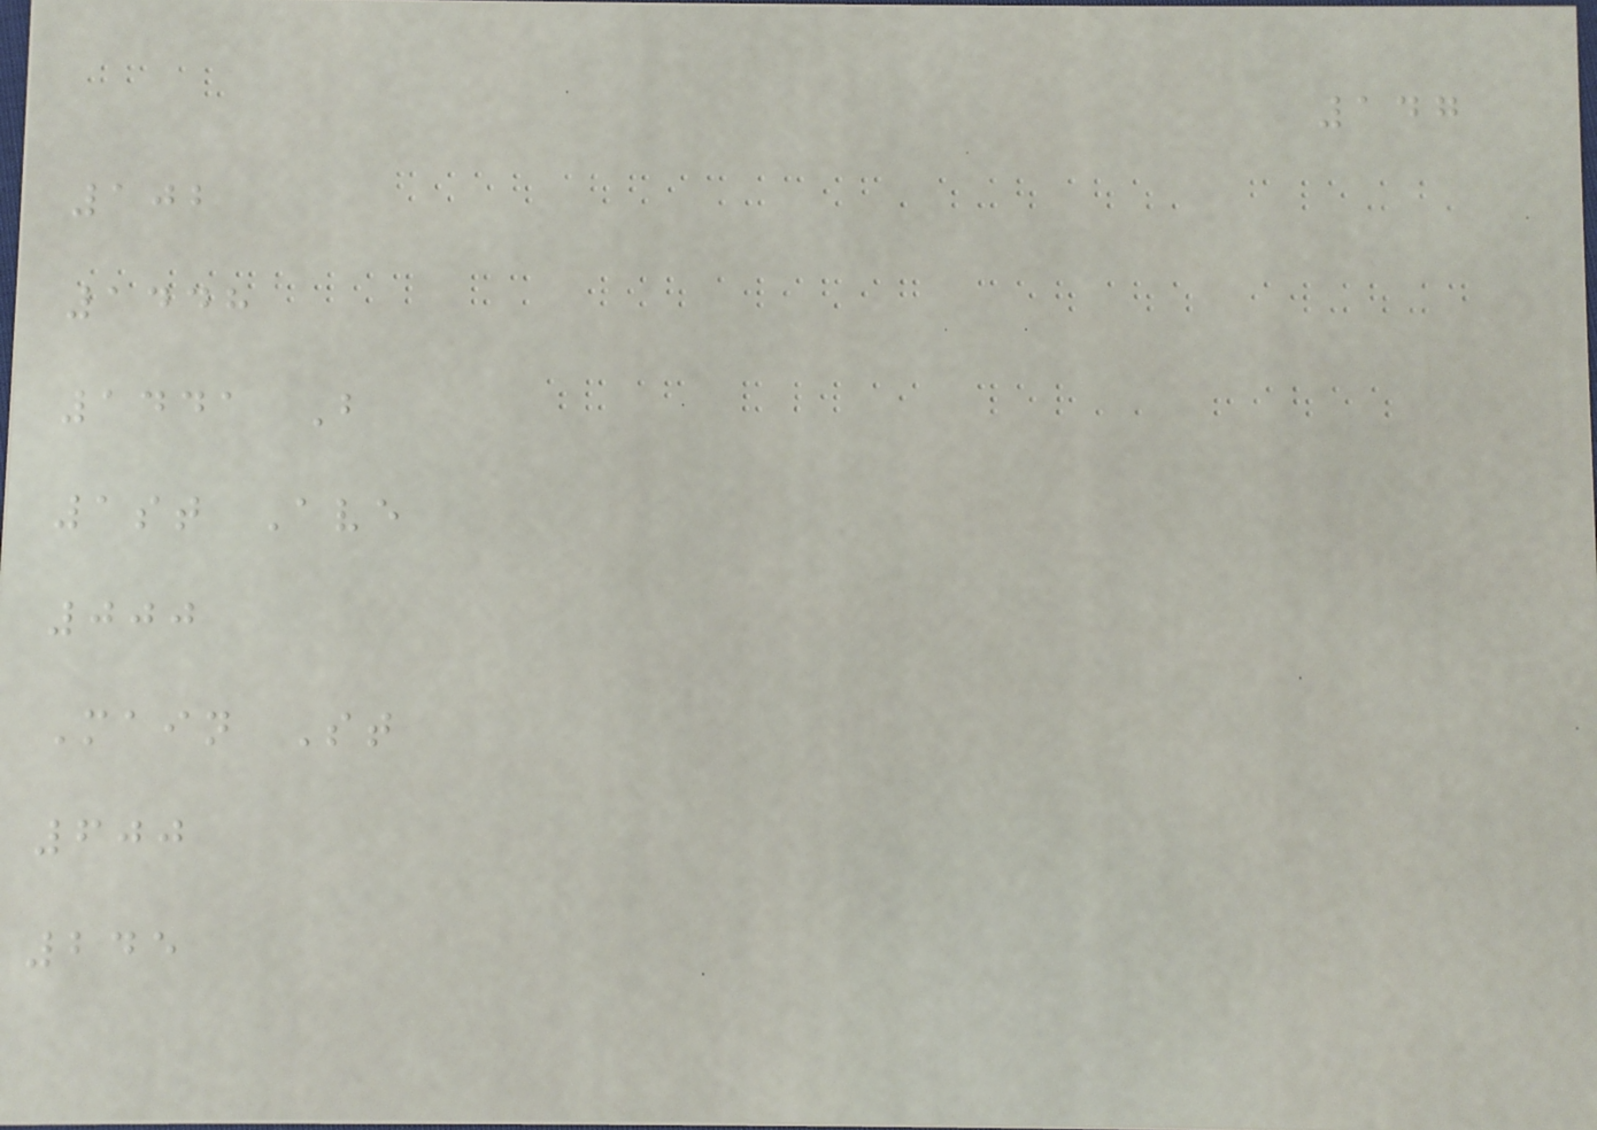147
102
1448
1441 B
1st Ave
000
Main St
600
245
